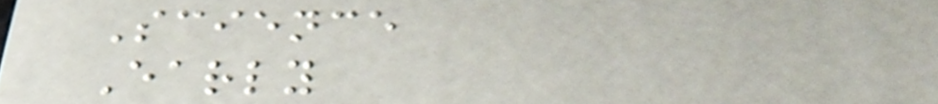Science
Early
